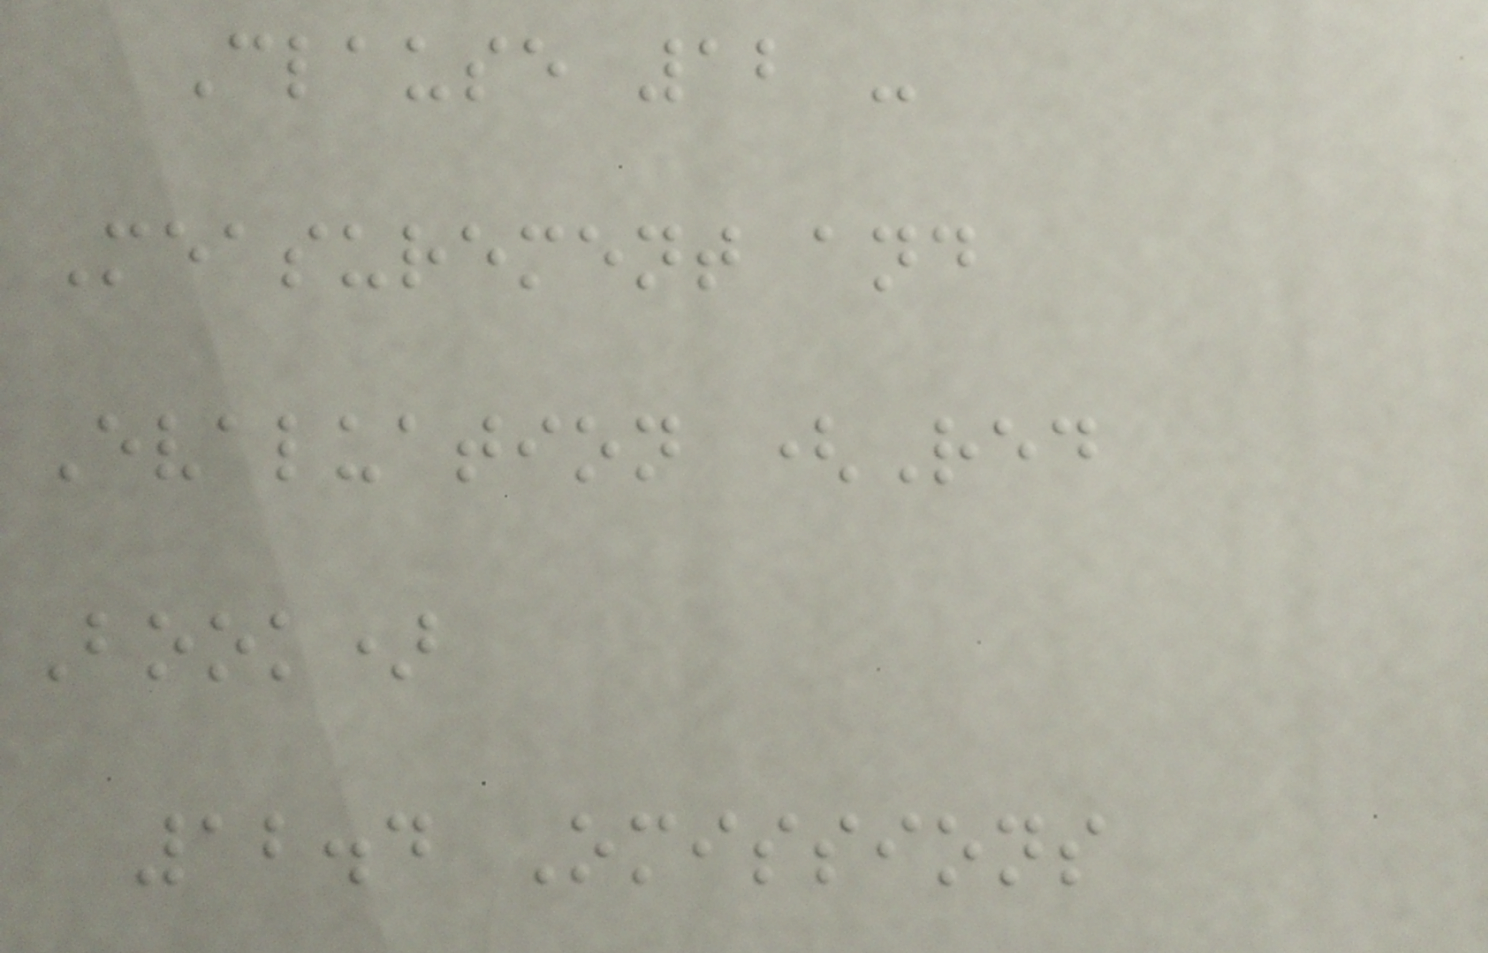Clause 12 -
Measurement and
Evaluation (Red
Book)
12.4 Omissions
